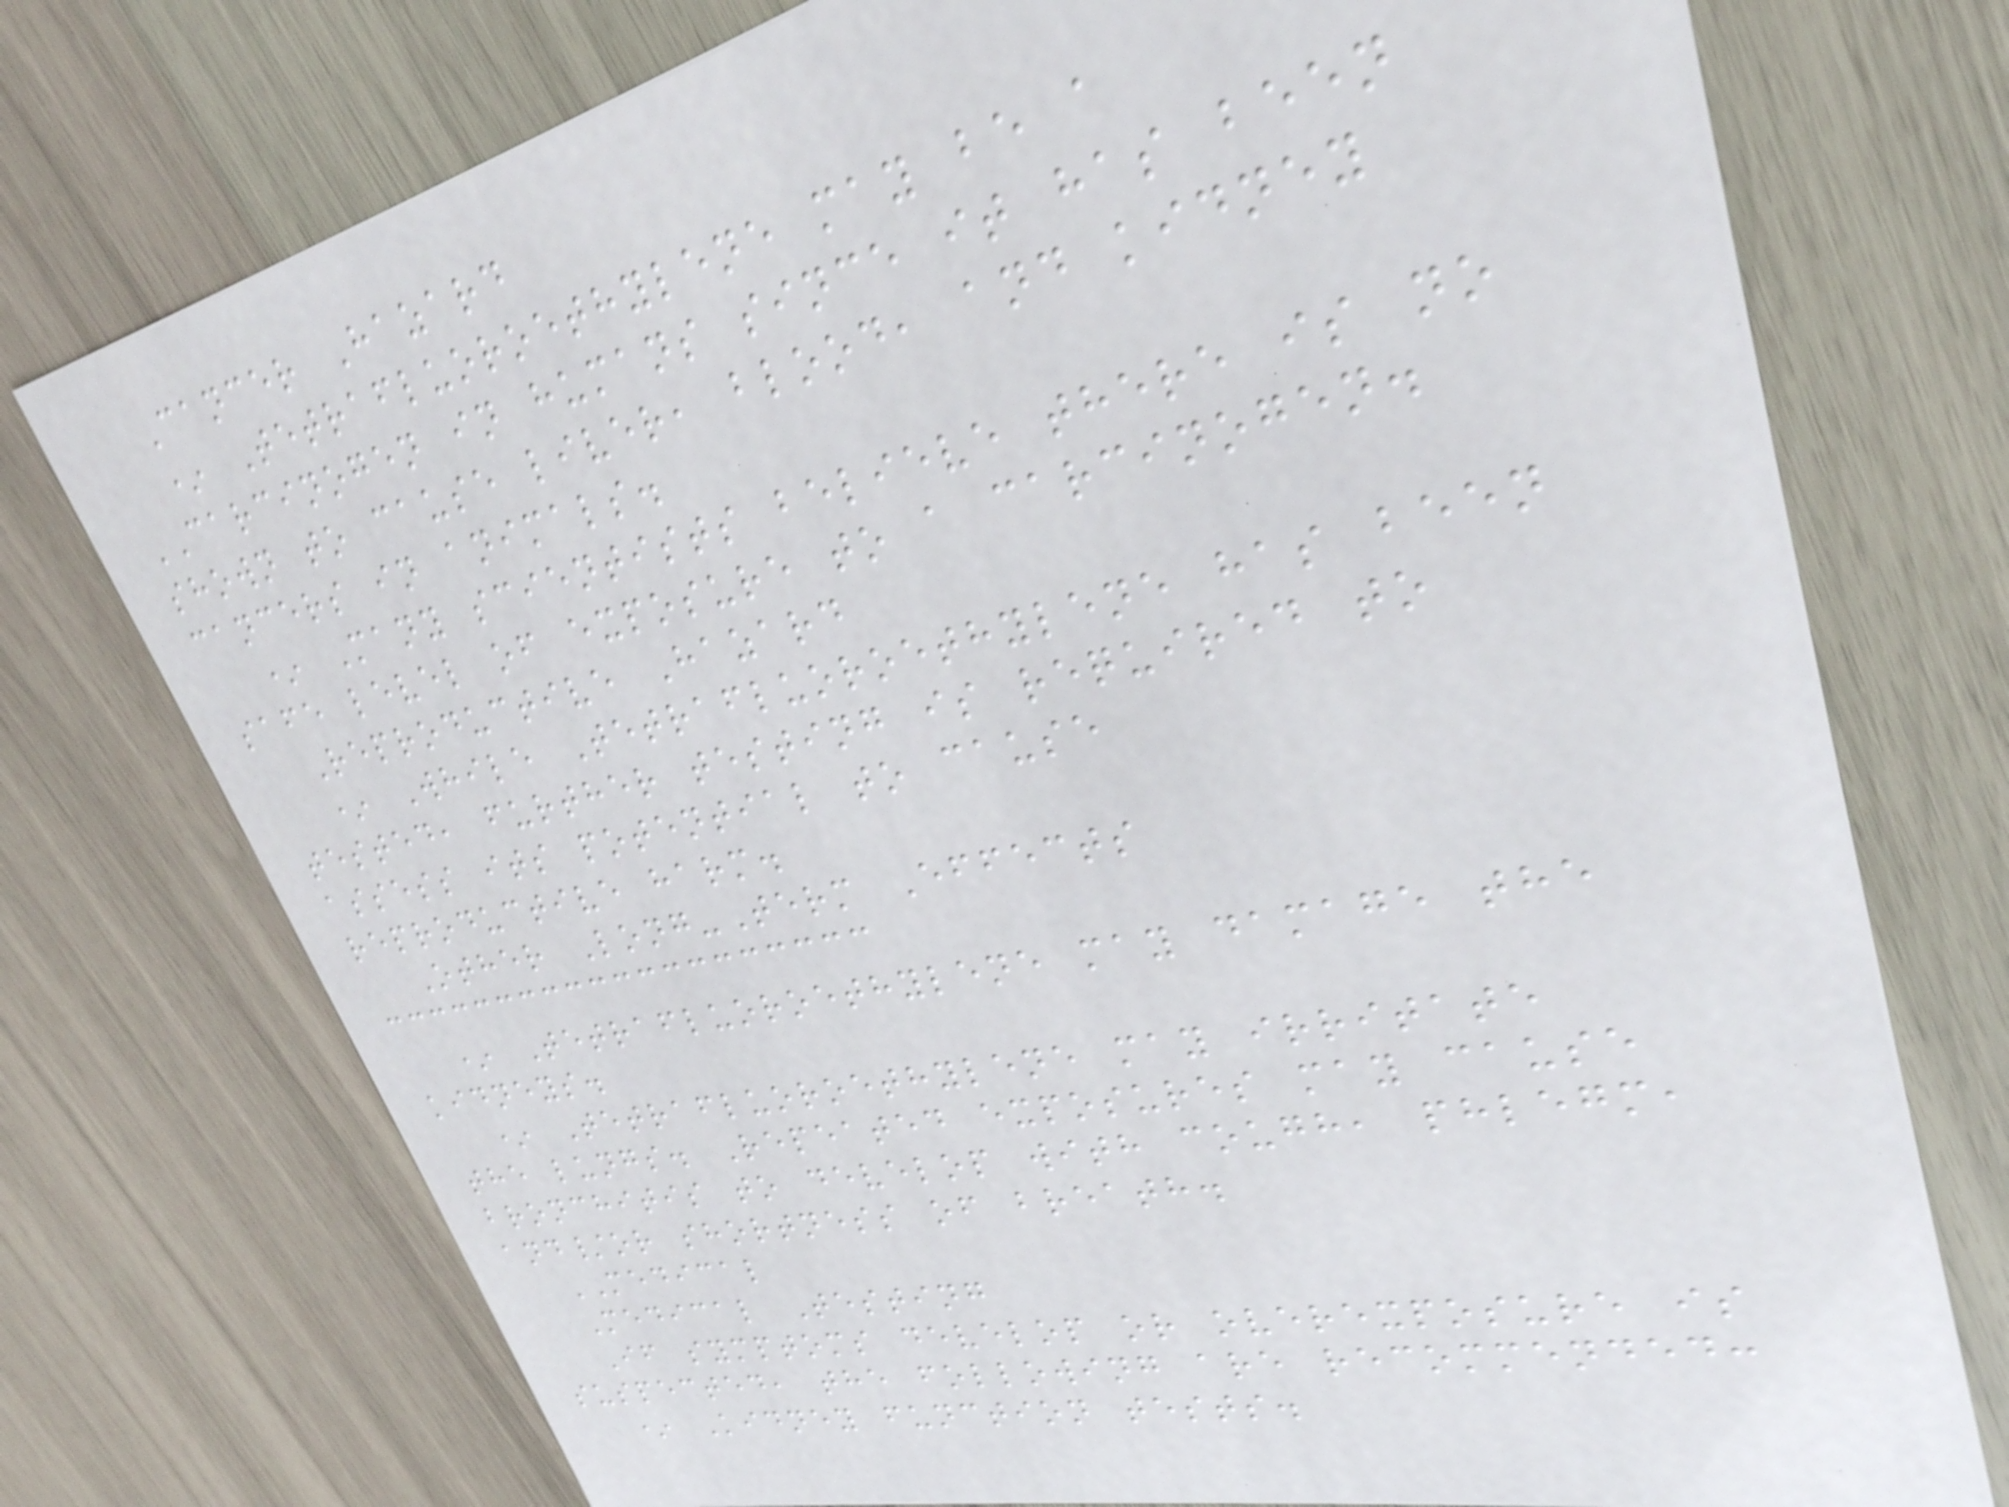Cancer Hazard
* Tetrafluoroethylene may be a
CARCINOGEN in humans since it has been
shown to cause liver, blood, and kidney
cancers in animals.
* Many scientists believe there is no
safe level of exposure to a carcinogen.
Reproductive Hazard
* While Tetrafluoroethylene has been
tested, further testing is required to
assess its potential to cause
reproductive harm.
Other Long-Term Effects
* Tetrafluoroethylene may damage the
kidneys.
* Tetrafluoroethylene may irritate
the lungs. Repeated exposures may cause
bronchitis to develop with cough, phlegm,
and/or shortness of breath.
MEDICAL
Medical Testing
If symptoms develop or overexposure is
suspected, the following are recommended:
* Kidney function tests.
